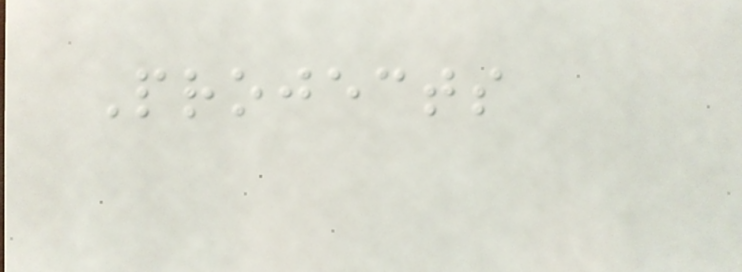Projects
